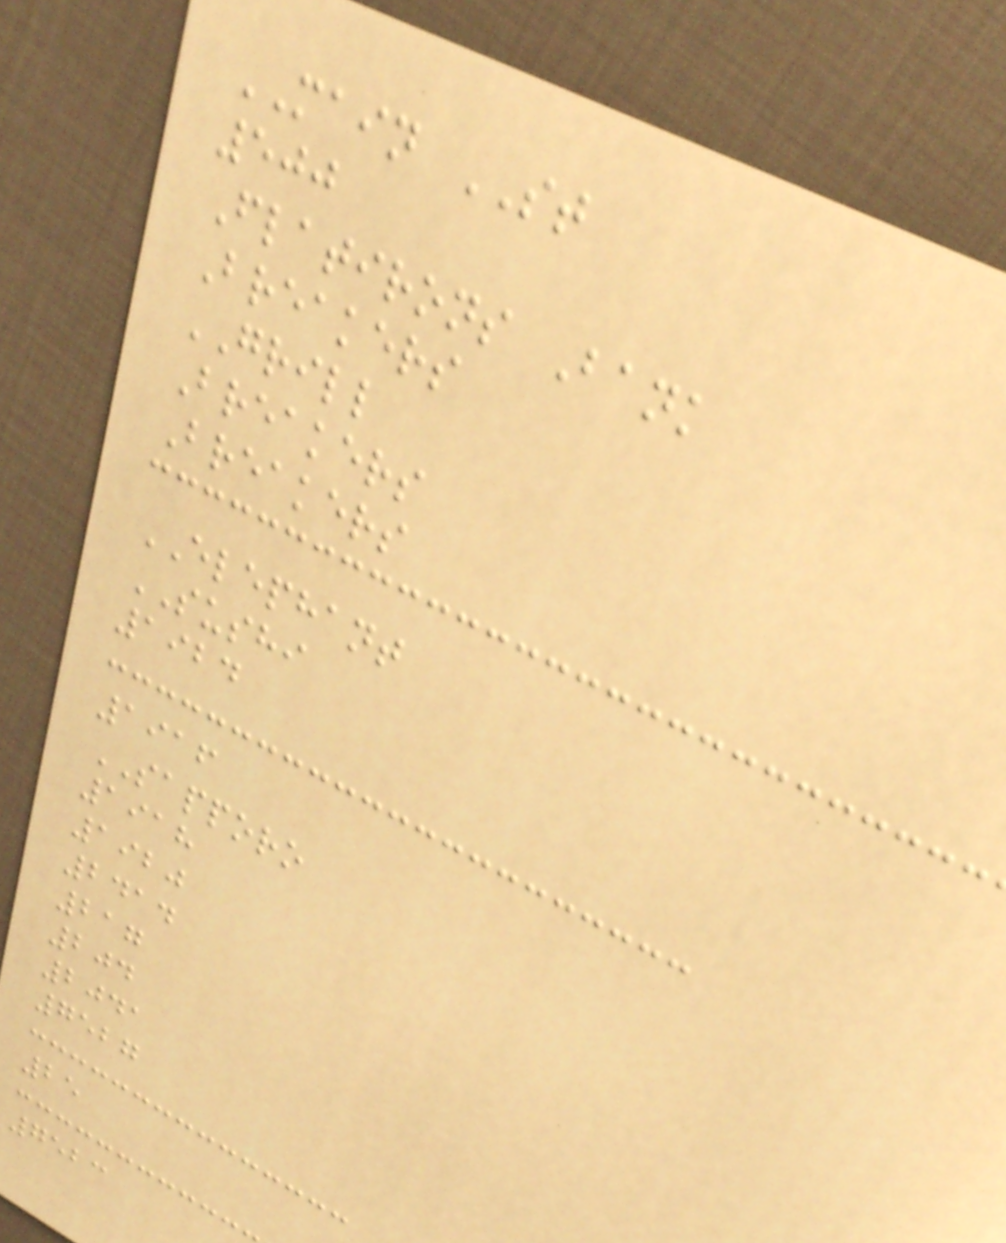MAIN ST
500
Flatirons Bank
Breakers
GRILL
Breakers
Breakers
ELEPHANT
SUSHI
1924
1916
SAPPORO
1918
1920
2414
217
204
2041
7527
25
7523
